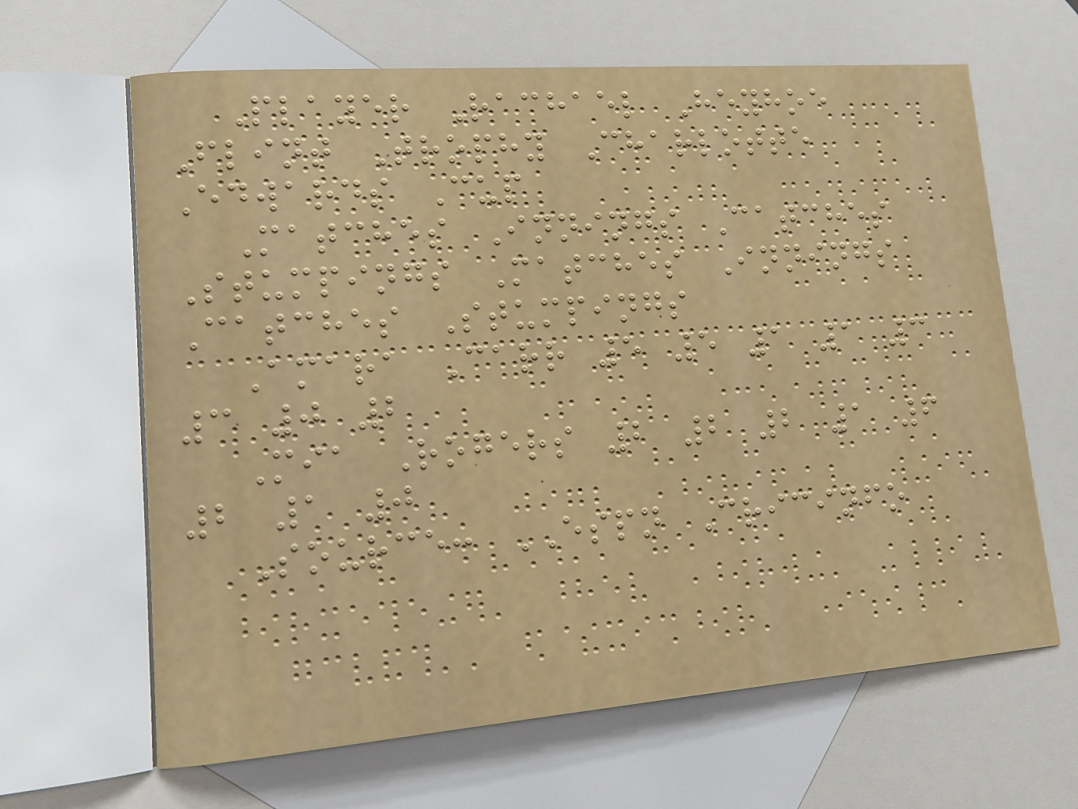Player Rachael Heyhoe
Flint Trophy Charlotte
Edwards Cup
Matches Innings Catches
Stumpings Matches Innings
Catches Stumpings
Amara Carr 5 5 1 1 3
3 0 2
Mia Rogers 2 2 2 1 6
2 1 0
Source: ESPN Cricinfo
